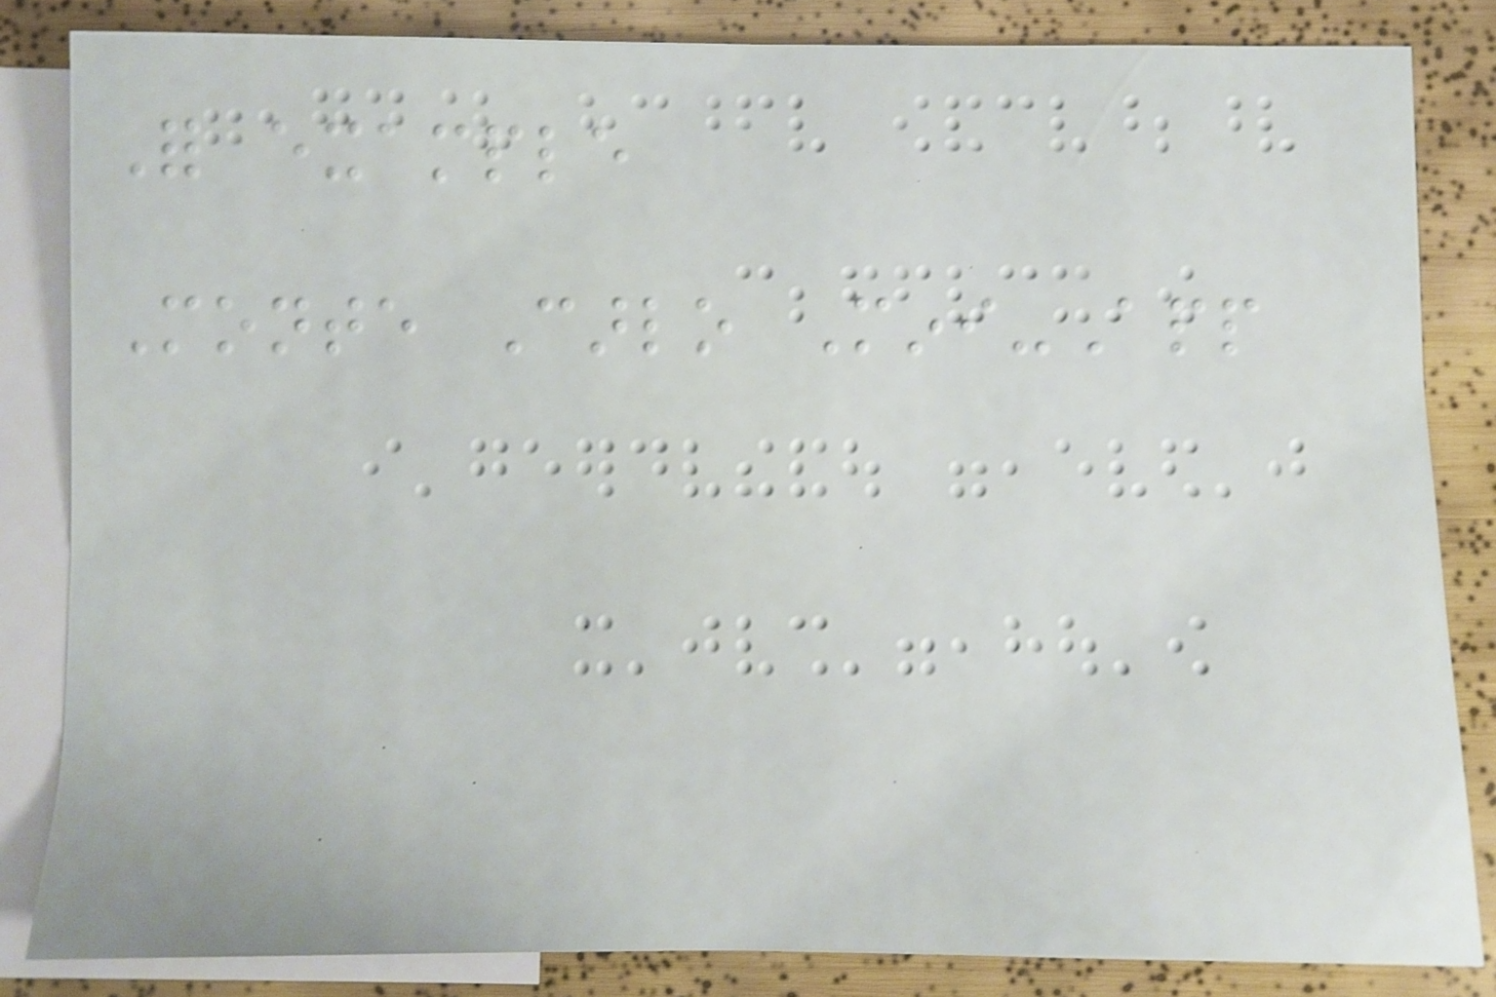For example
Monte Carlo Mini-App
